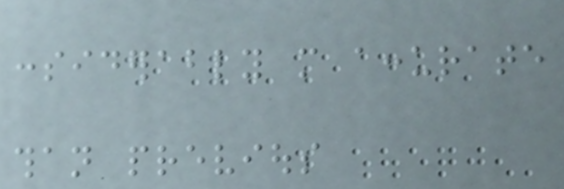considerably more accurate
than previous
